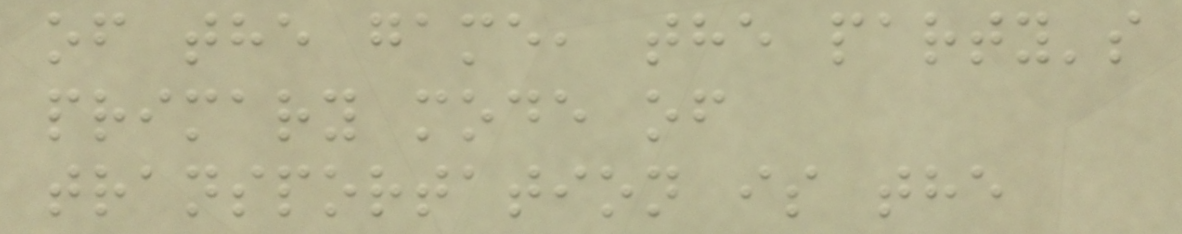of the game, the party's
primary mode of
transportation is the
